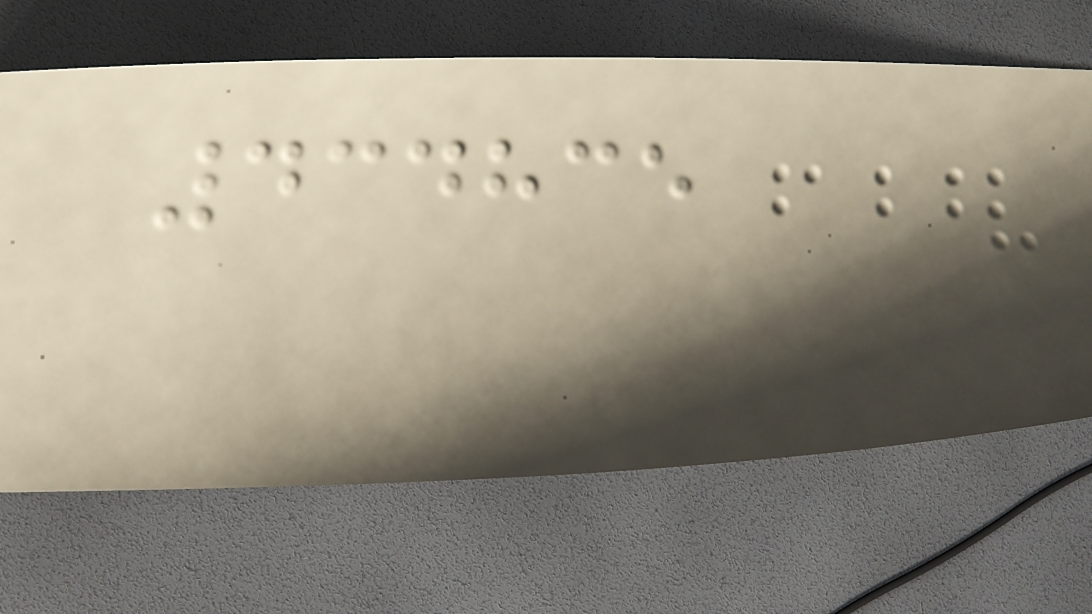434835
